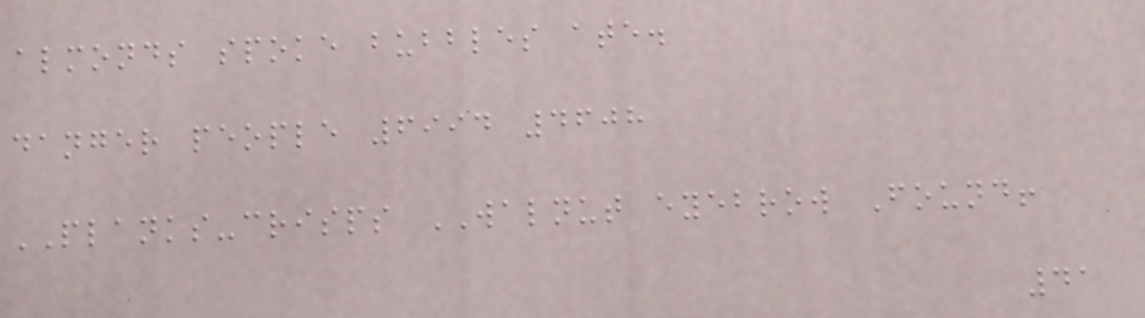almonds spoke bubbles ate.
danger people 6994 4608
PLANKS-crisps WALNUT eyebrow Found!
41
